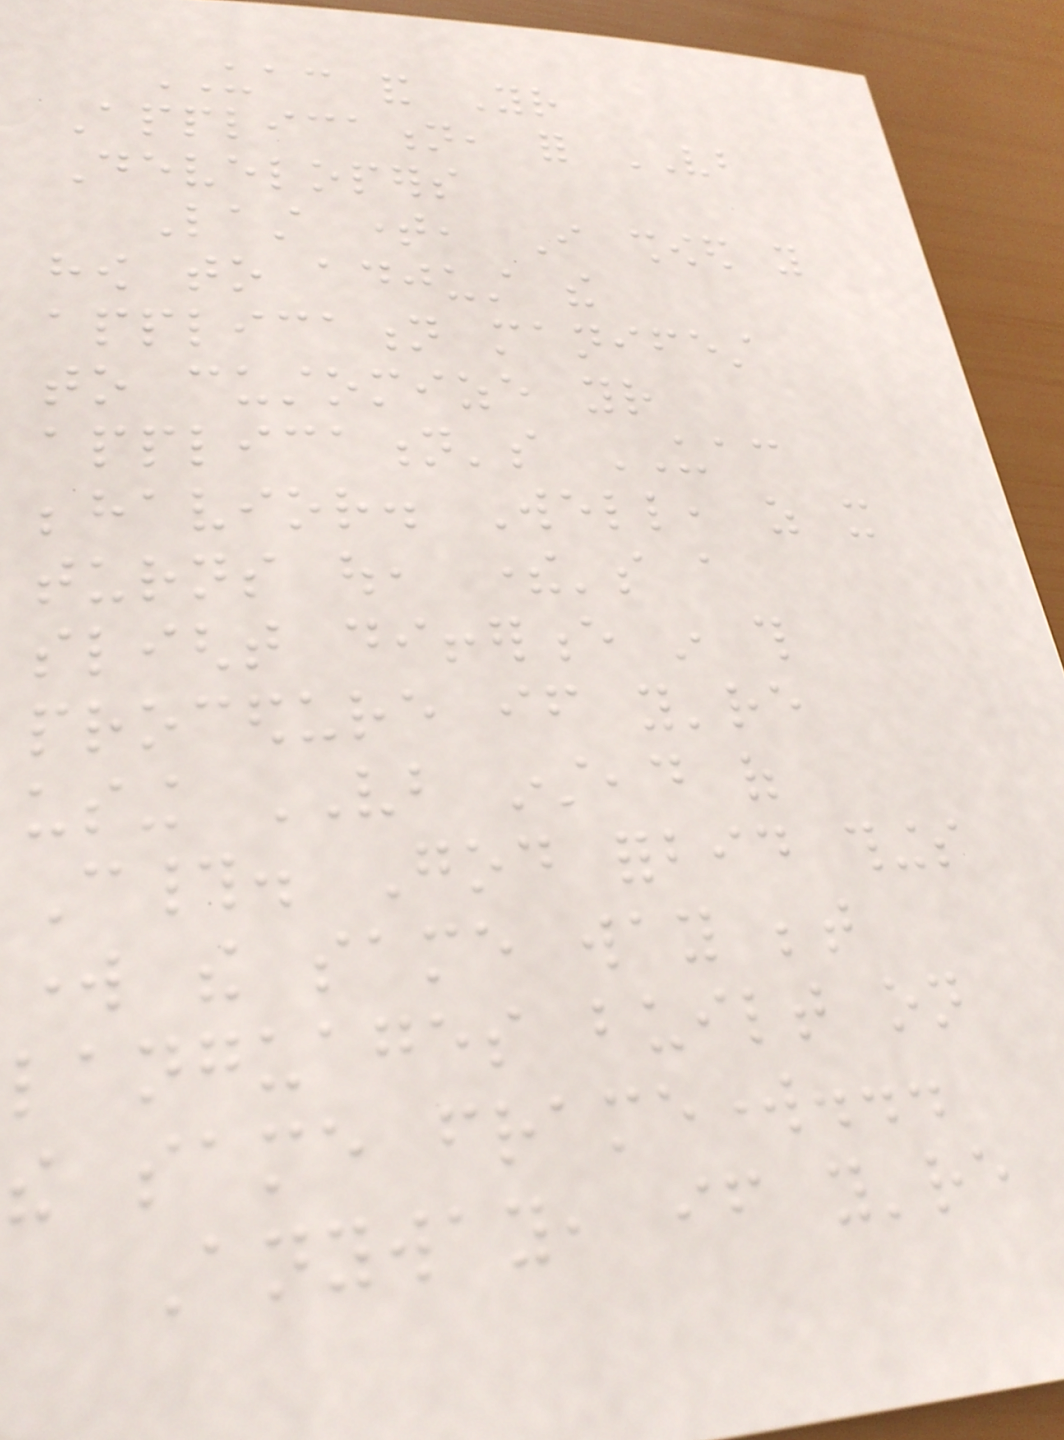UAC and Your
Application, for VB
Developers
Last time, I showed you
how to adjust the
application manifest
to customize your
application's UAC
behavior. Well, as it
turns out, there's a
slight difference in this
procedure if you're
using VB instead of
C#. God forbid things
work the same way between
languages built on
the same framework...
Anyway, if you're
